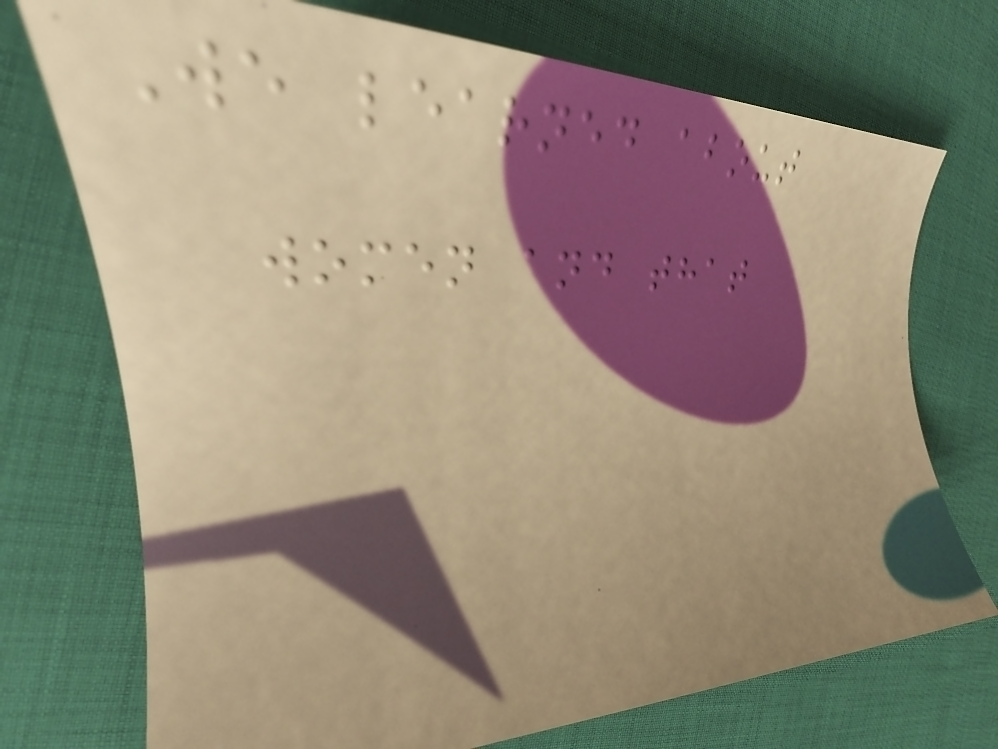We learned about
women and that
